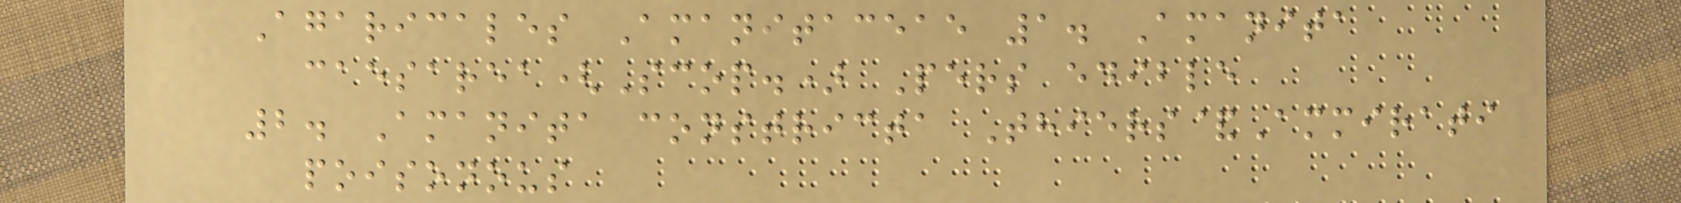Agaricales Amanitaceae 1. Amanita
caesarea(Scop.) Pers edible
2. Amanita constricta Thiers&Ammirati
poisonous
